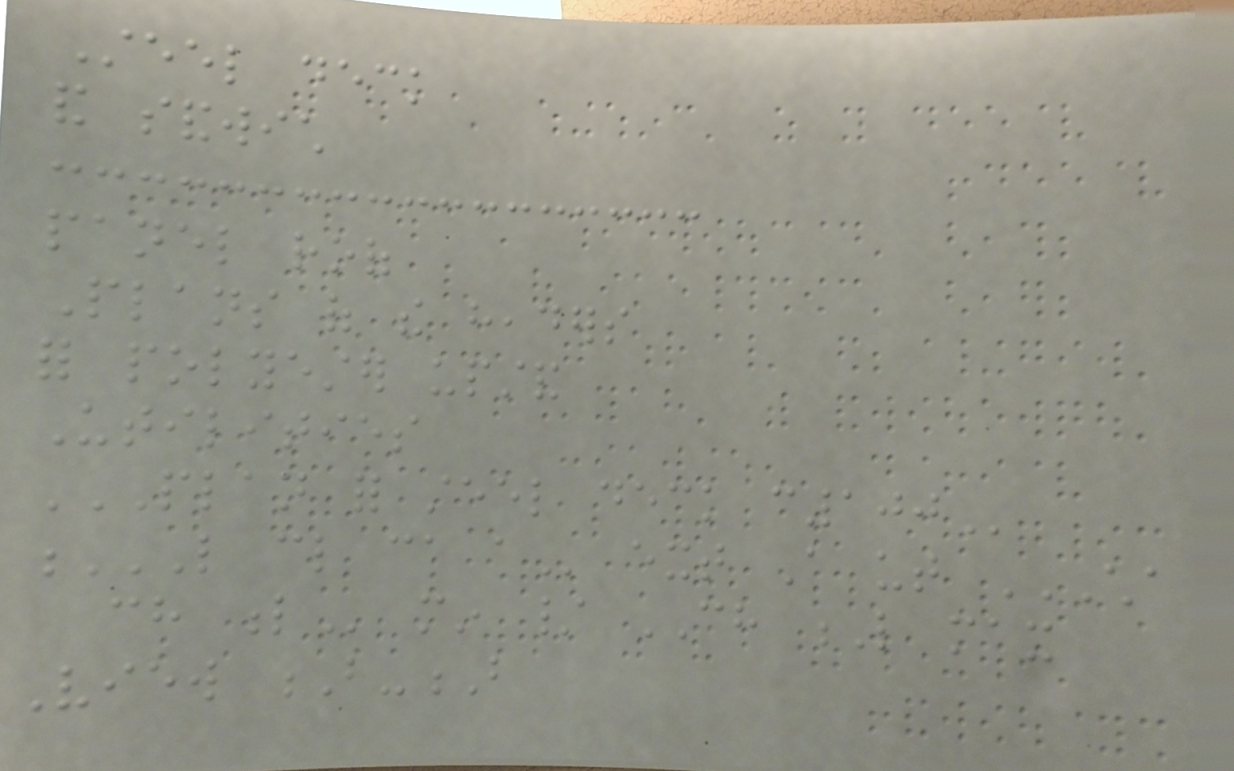Steel deck
and sandwich
panel roof
Plans of the headers
for polyester upstand
Utilities
PLAN FOR STEEL DECK C100
L CL CA A ext A ut CHA
CH L min / CH L max
View B-B
